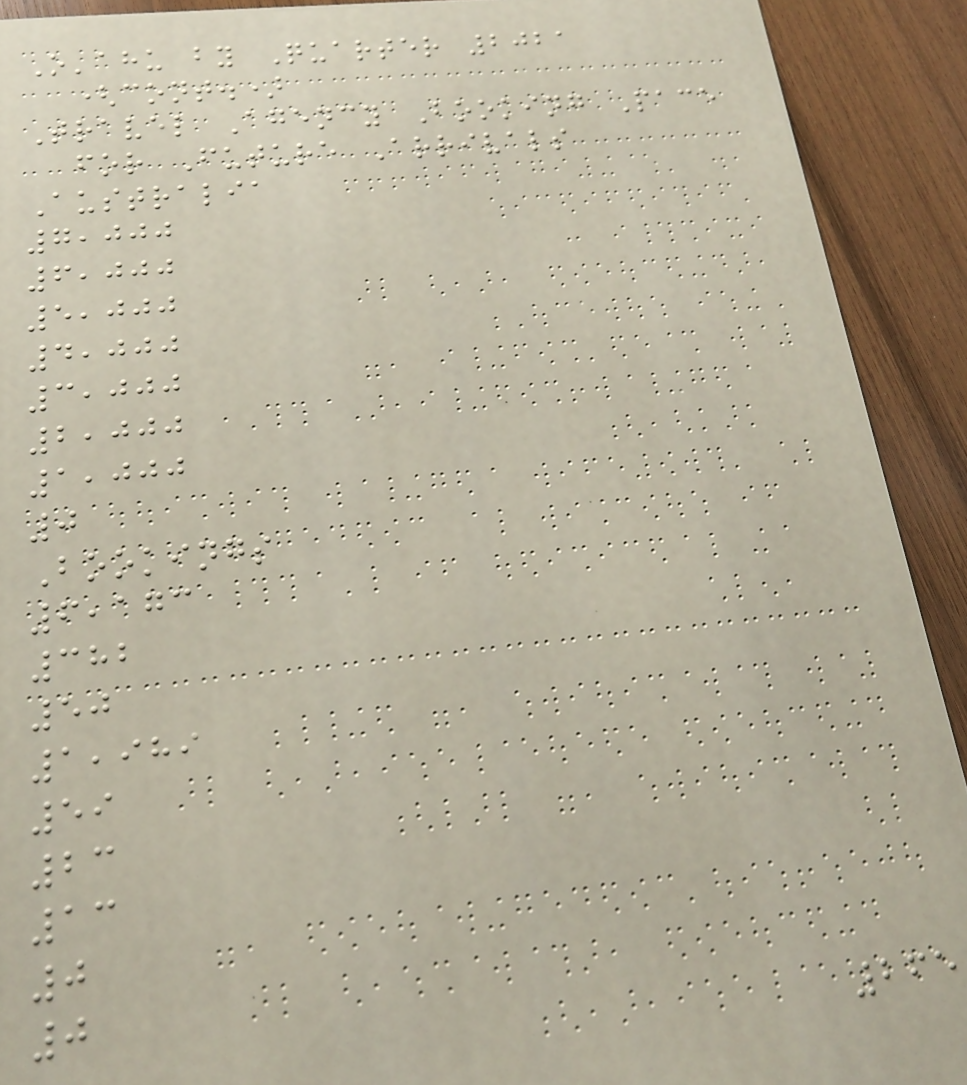O'ahu by Quarter 2021
(cont.)
Travel Agency Booking Pace
for Future Arrivals
Australia
7,000
6,000
5,000
4,000
3,000
2,000
1,000
0
Bookings
6,173
382
50
1,989
59
23
13
0
0
265
